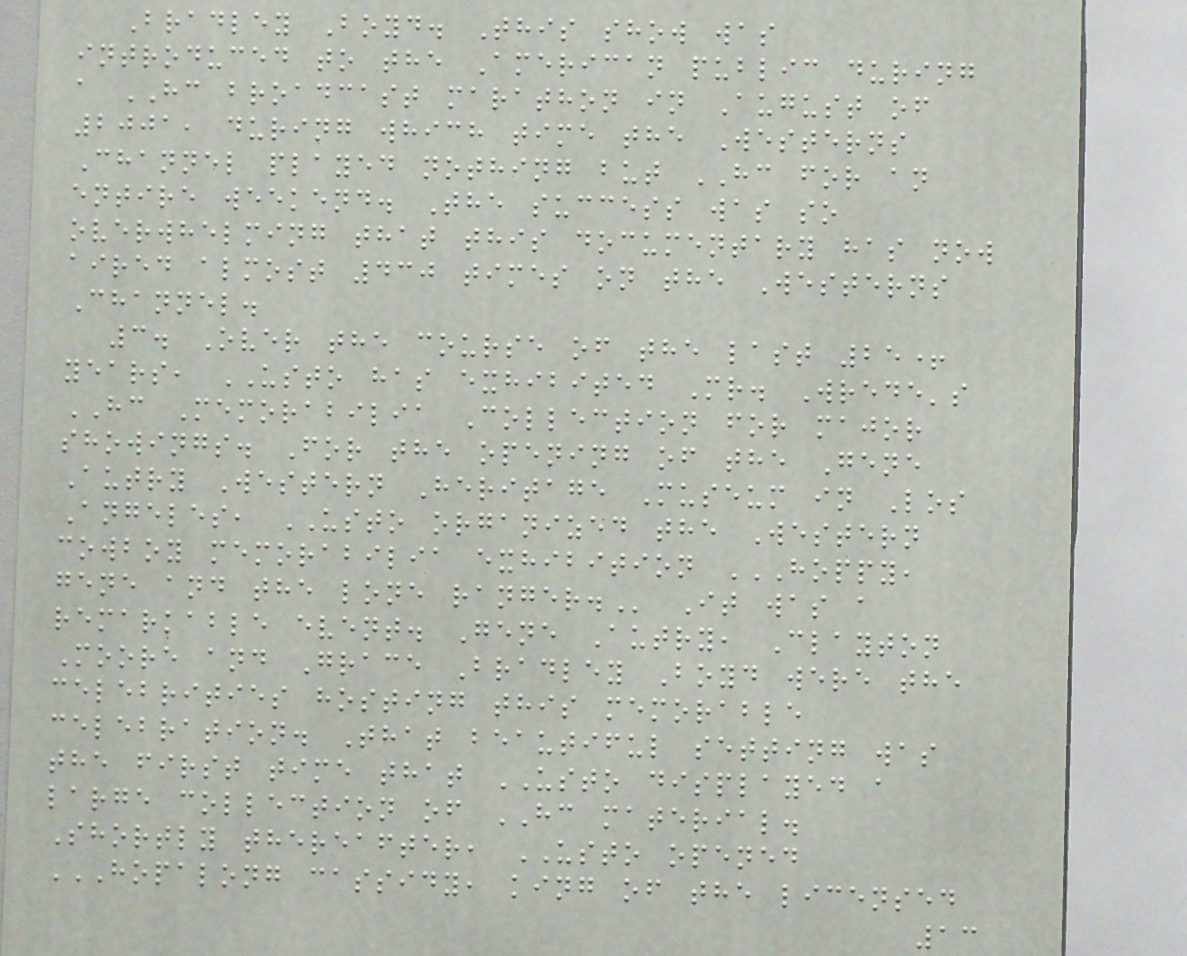Bradley Boyd. This show was
introduced to the American public during
a HC broadcast marathon in August of
2001, during which time the Westerns
Channel played nothing but HC for an
entire weekend. The success was so
overwhelming that this documentary has now
aired almost 430 times on the Westerns
Channel.
3. Over the course of the last 25+
years, USTO has exhibited Mr. Wrede's
HC Memorabilia Collection for major
showings. For the opening of the Gene
Autry Western Heritage Museum in Los
Angeles, USTO organized the Western
cowboy memorabilia exhibition HOPPY,
GENE AND THE LONE RANGER. It was a
remarkable event. Gene Autry, Clayton
Moore and Grace Bradley Boyd were the
celebrities hosting this memorable
celebration. That beautiful setting was
the first time that USTO displayed a
large collection of HC material.
Shortly thereafter, USTO opened
HOPALONG CASSIDY, KING OF THE LICENSED
13
